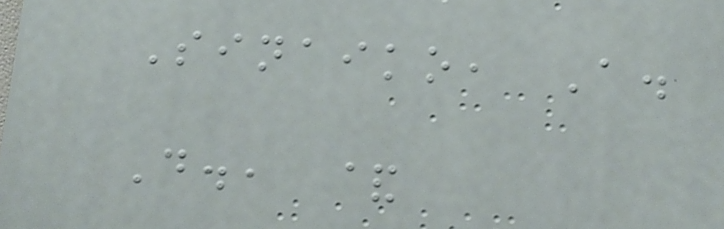Sinaiko, A.
D., &
